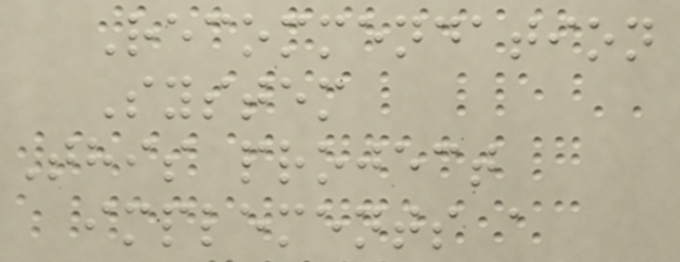Recommendation
System
This project
implements a
